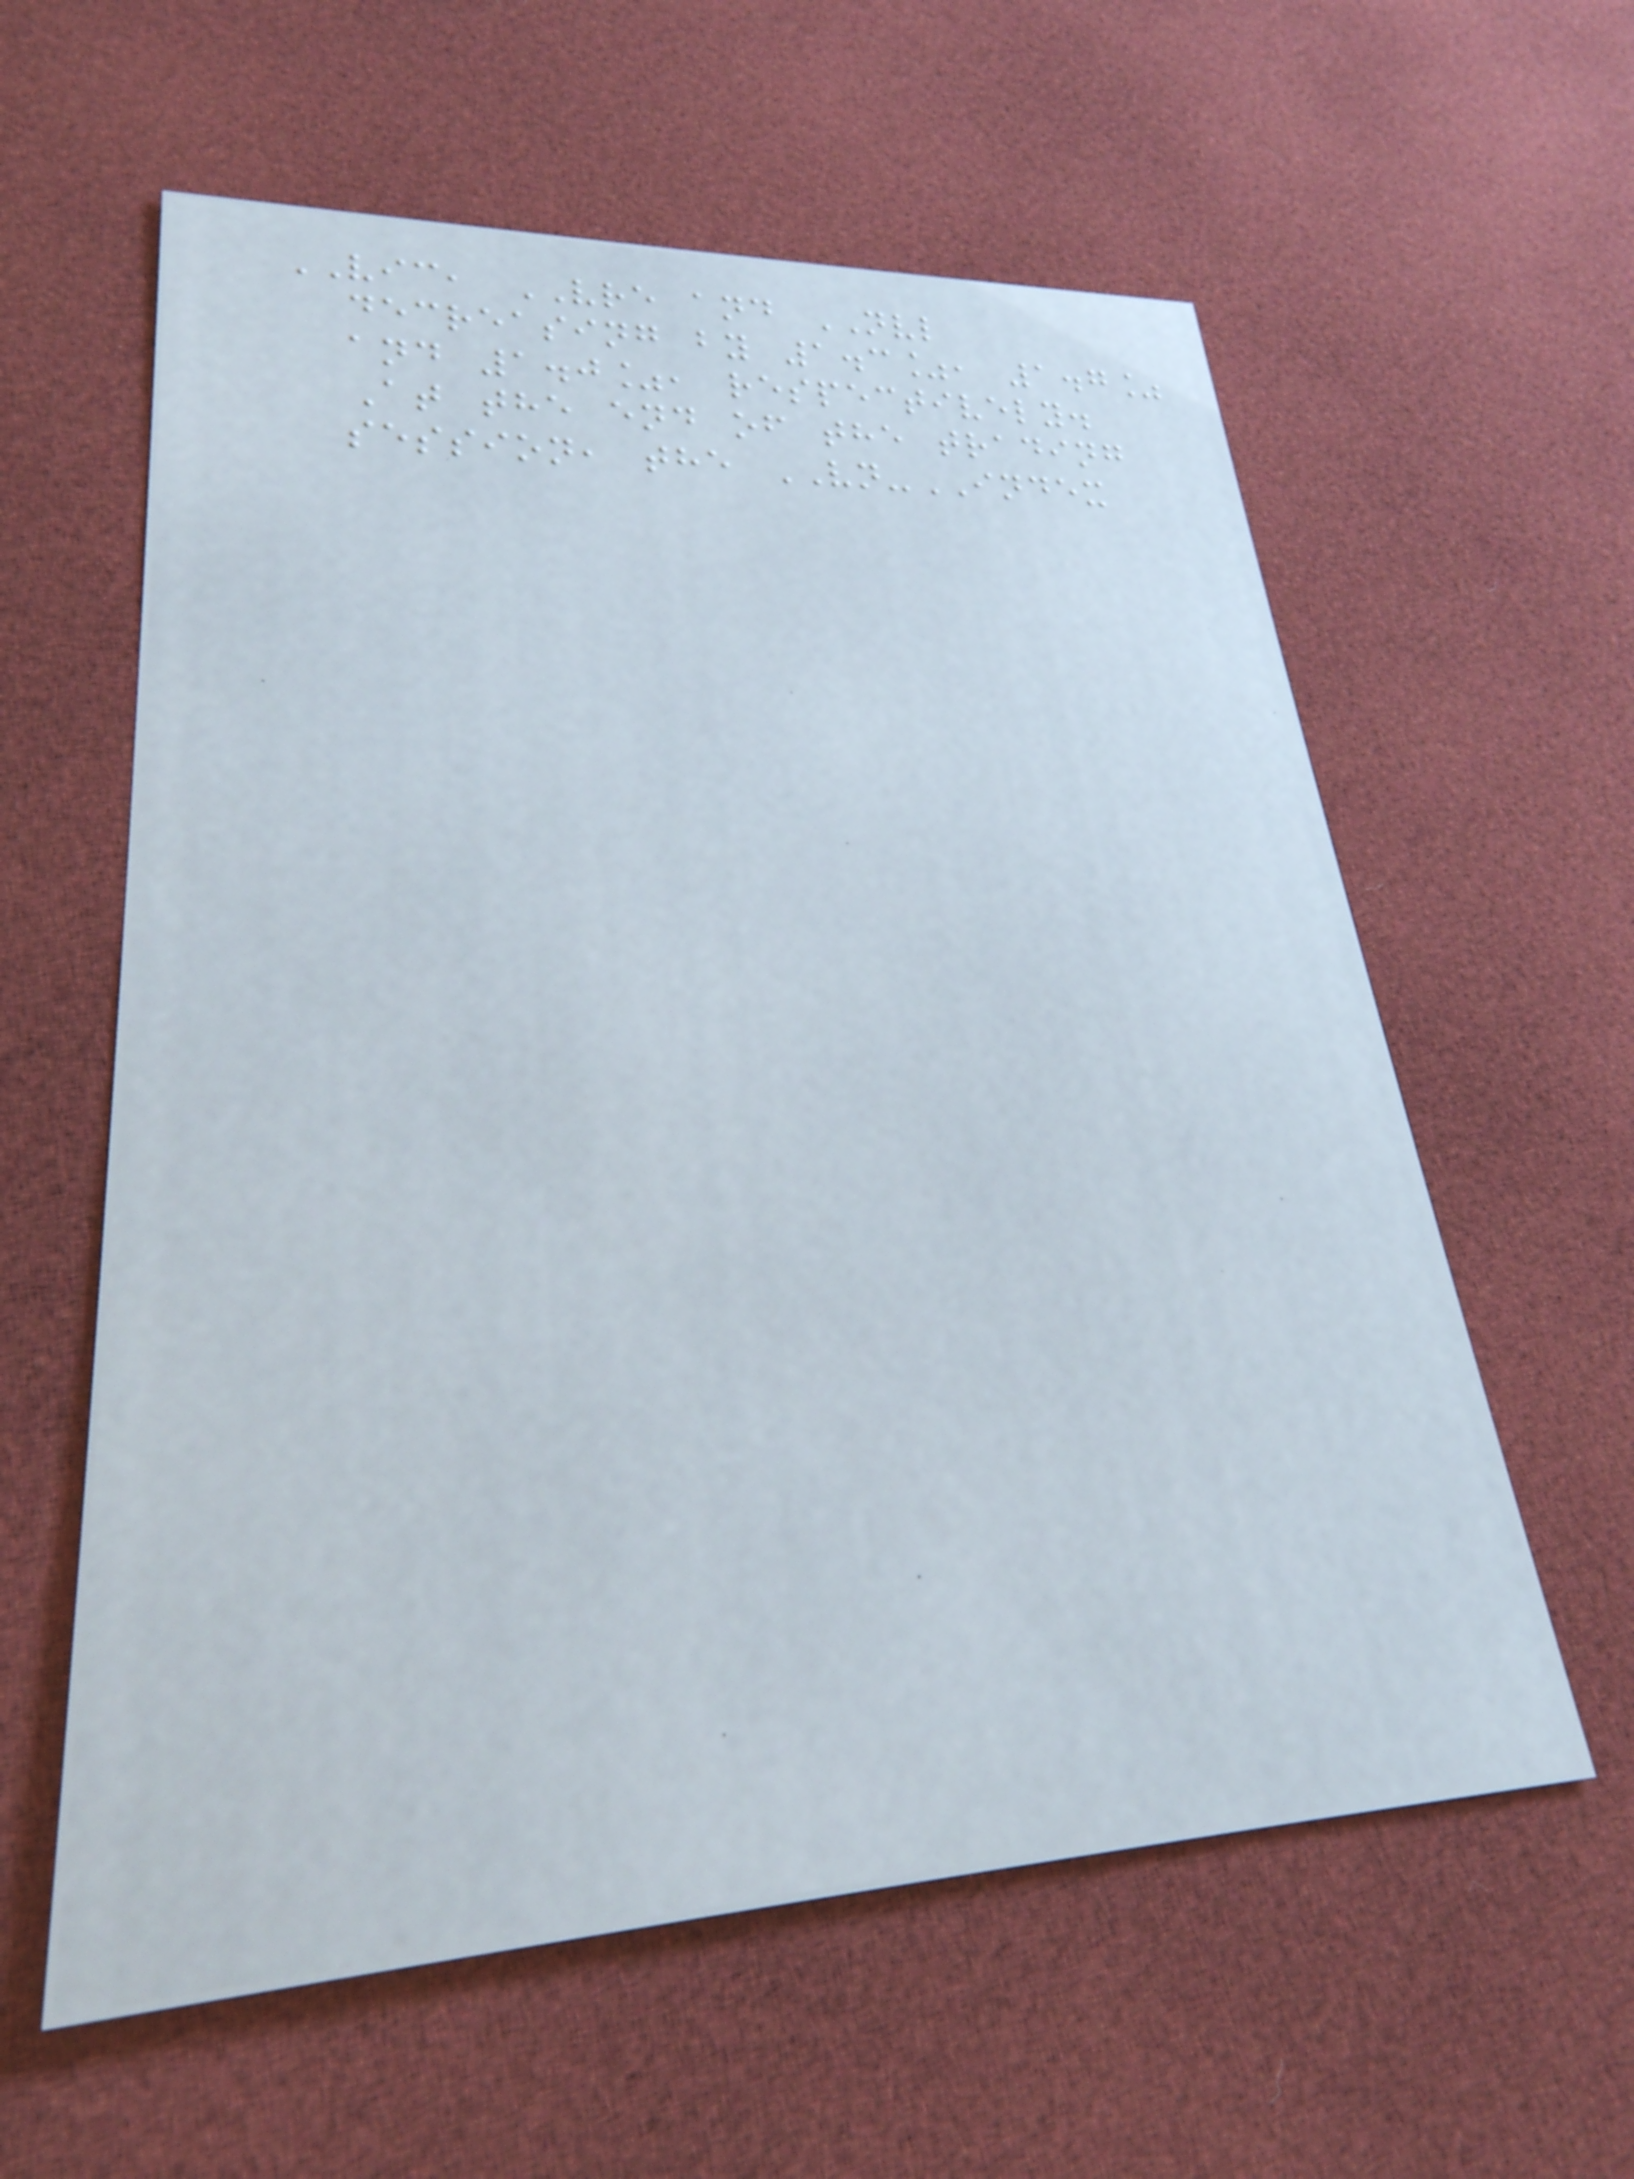VIC, VRE and NVL
decreasing by 1.3%, 1.7%
and 1.0%, respectively.
At the end of the trading
session, the VN-INDEX
